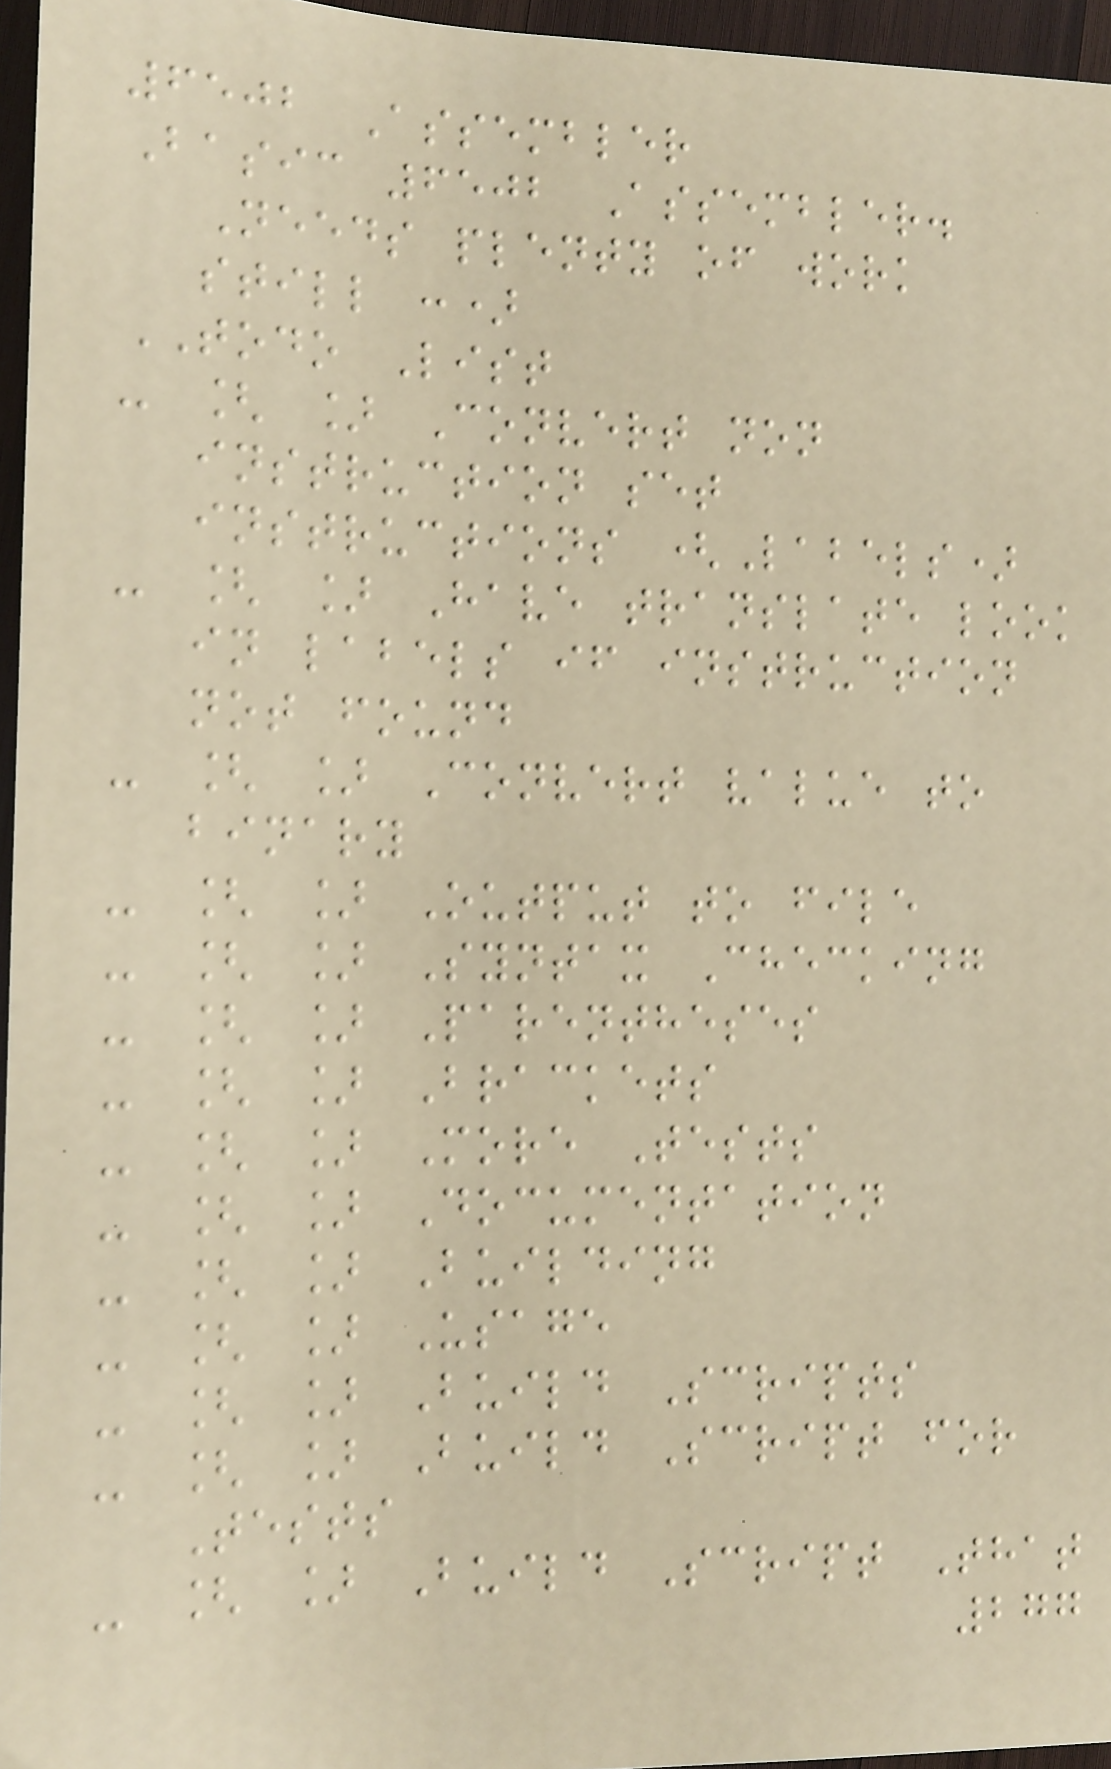6502 Assembler
Basic 6502 Assembler.
Needs plenty of work
still :)
TODO List
- [ ] Convert non
instruction set
instructions (Labels)
- [ ] Have translate look
in labels if instruction
not found
- [ ] Convert value to
binary
- [ ] Output to file
- [ ] Syntax Checking
- [ ] Parentheses
- [ ] Brackets
- [ ] More Tests
- [ ] Documentation
- [ ] Building
- [ ] Usage
- [ ] Build Scripts
- [ ] Build Script for
Tests
- [ ] Build Script That
277
